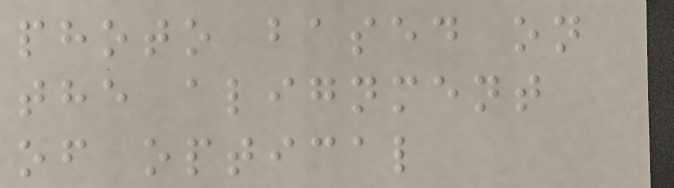photo based on
the alignment
of optical
